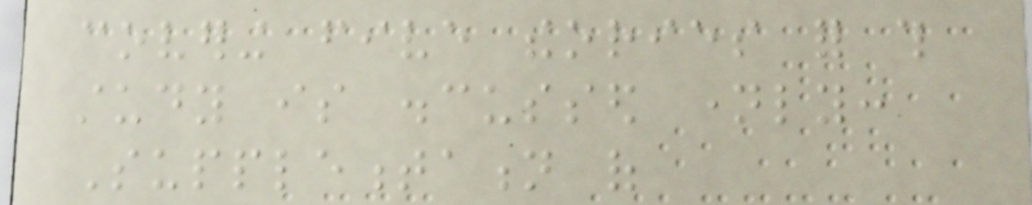covering five theories for this
study is discussed namely:
Supplementation of
